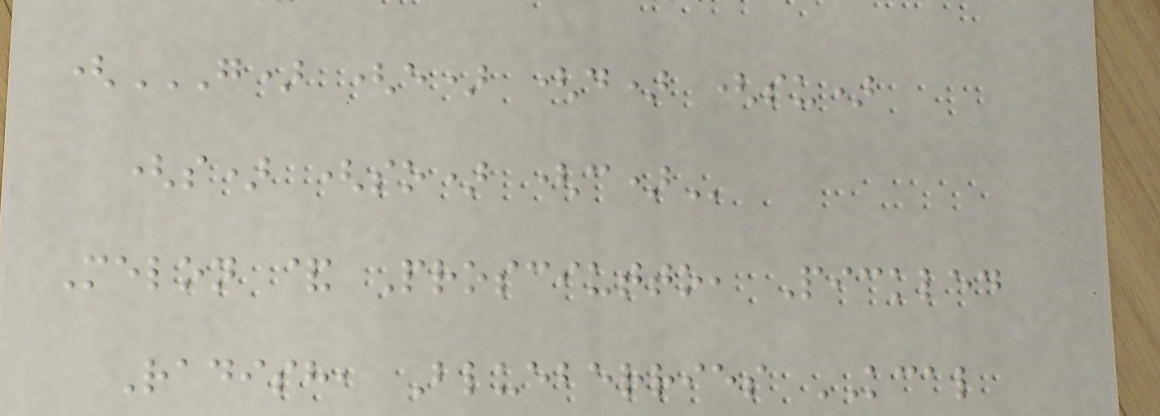(G) (E) (D) (SU)
(S) (SO) (C)
Melon & Prosciutto, Pickled
Radish, Blueberries KCAL
